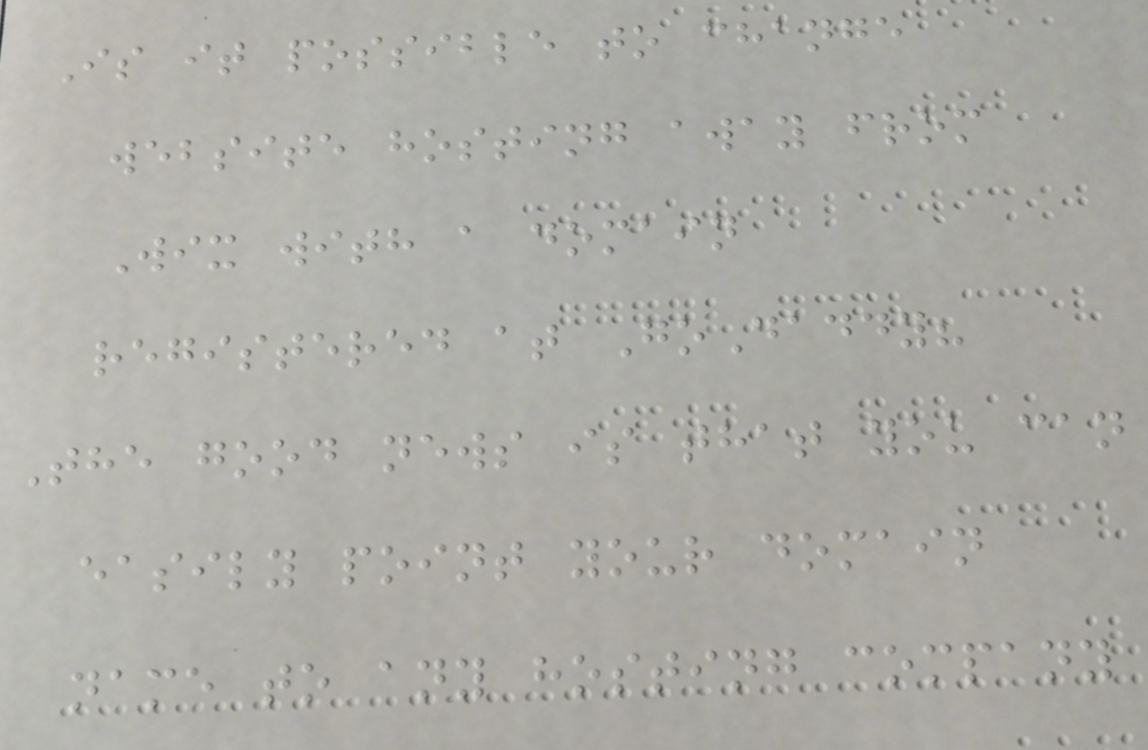Is it possible to change
website hosting away from
Wix with a domain
registered at GoDaddy?
The good news is that you can
easily point your domain
name to any hosting company
